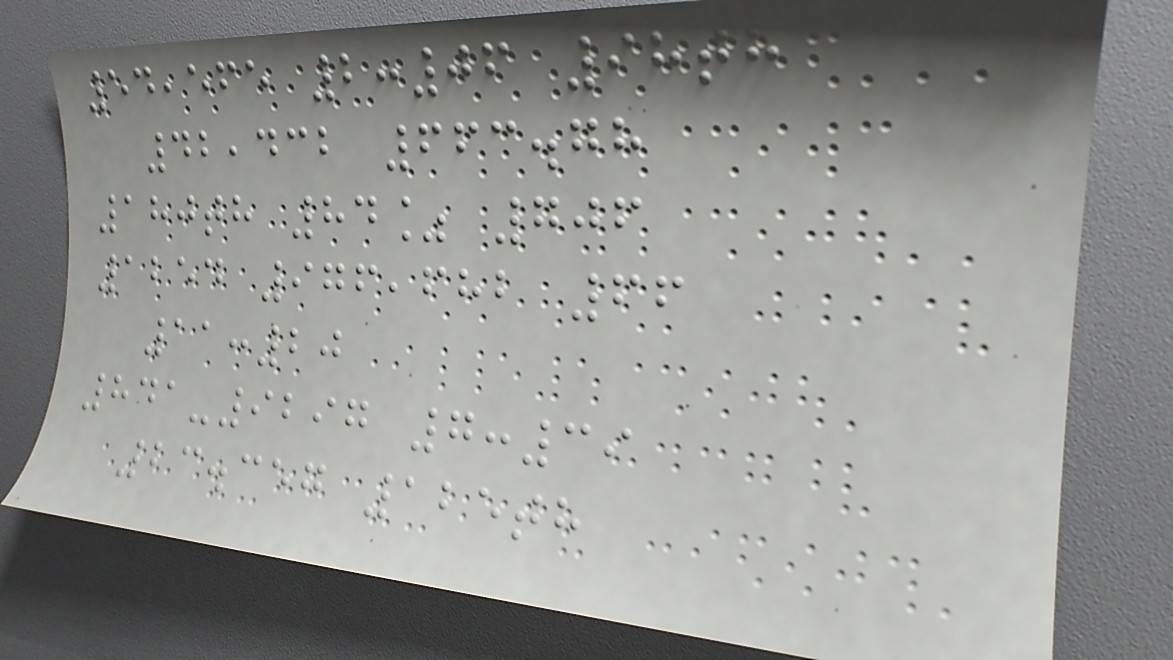54,565 2:06 98th
42,432 663.78
180th 84% 706
1254 976,682 66
11:20
841-9297 7:39
23.357 125th
